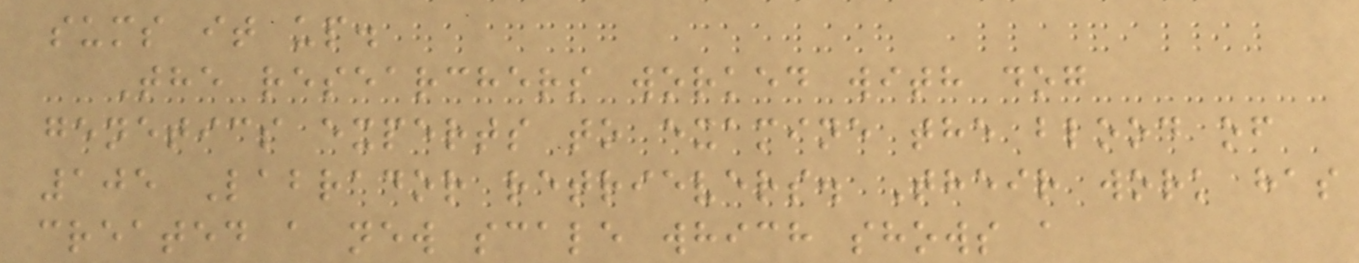sums it up.
The researchers worked with dog
genetics experts to examine the blood of
105 Labrador retrievers. Their work has
created a new scale which shows a
